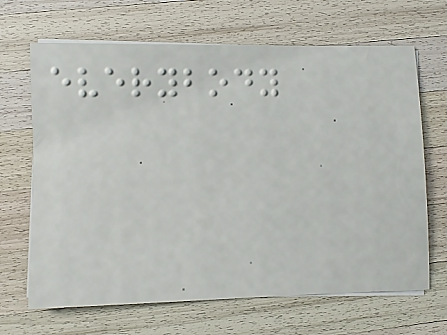everybody
